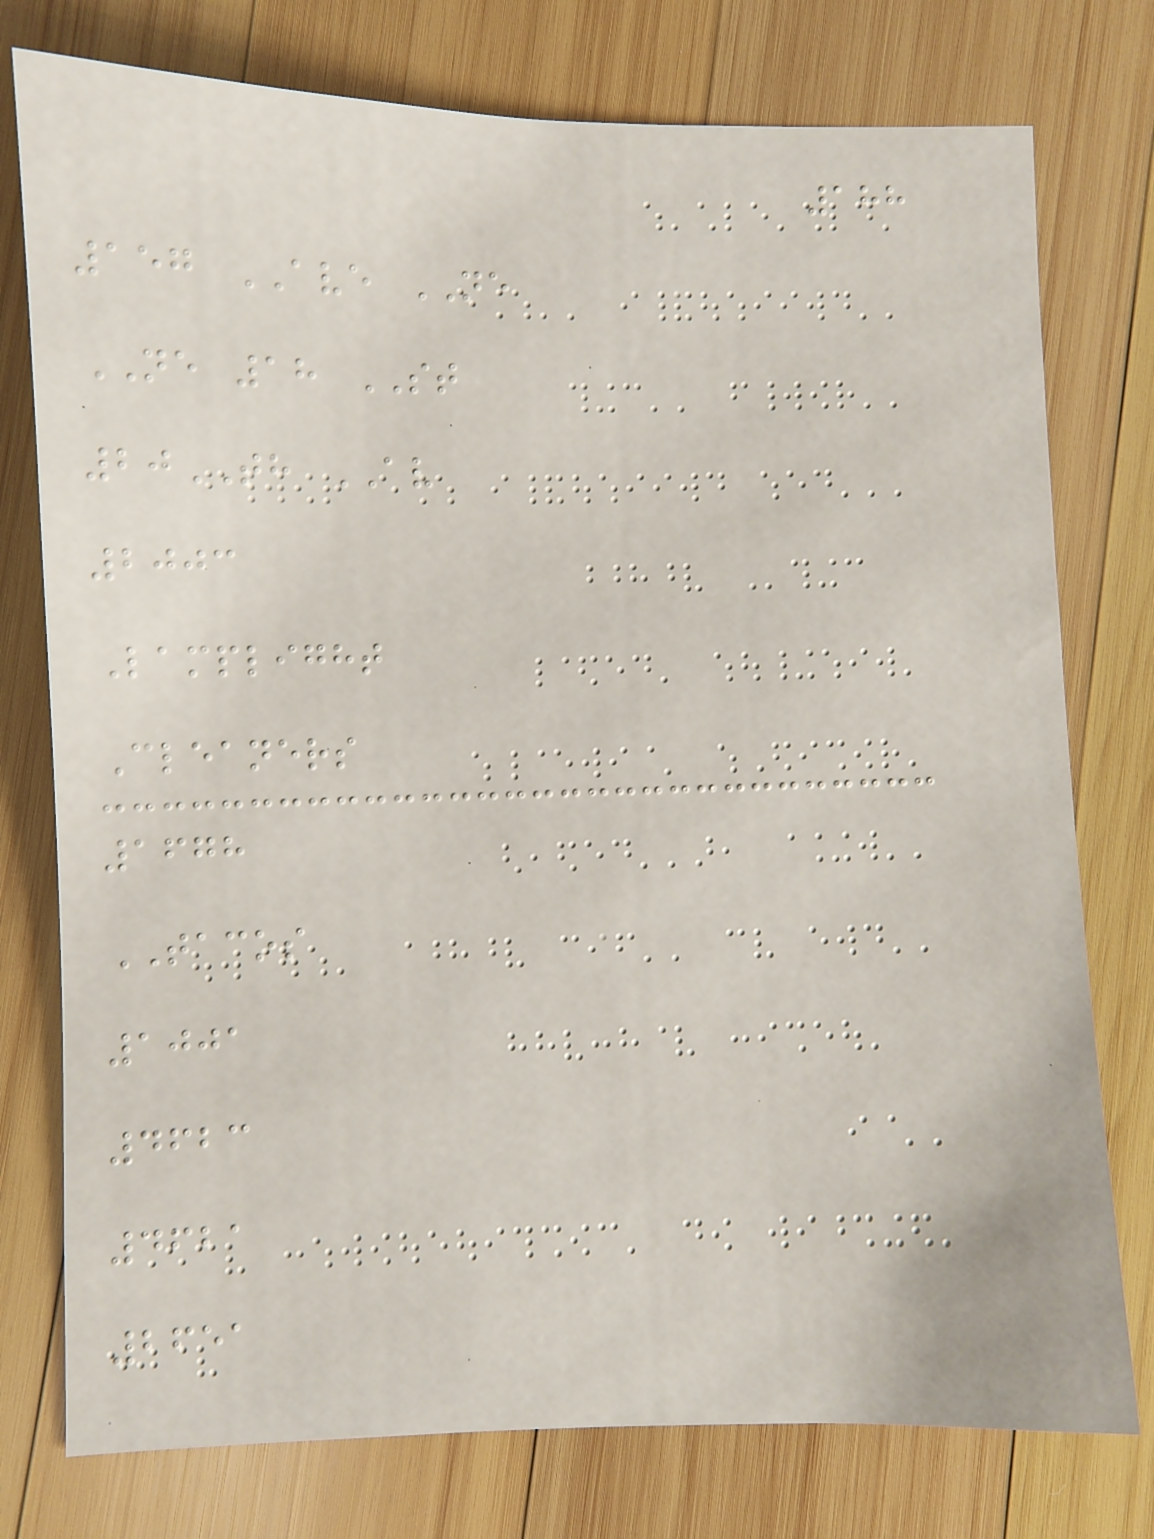188
157 AVE NE
NE 18 ST
20TH AV
2003
Lamplight
Cleaners
1678
TACOS
1001
4623
4621
2651
